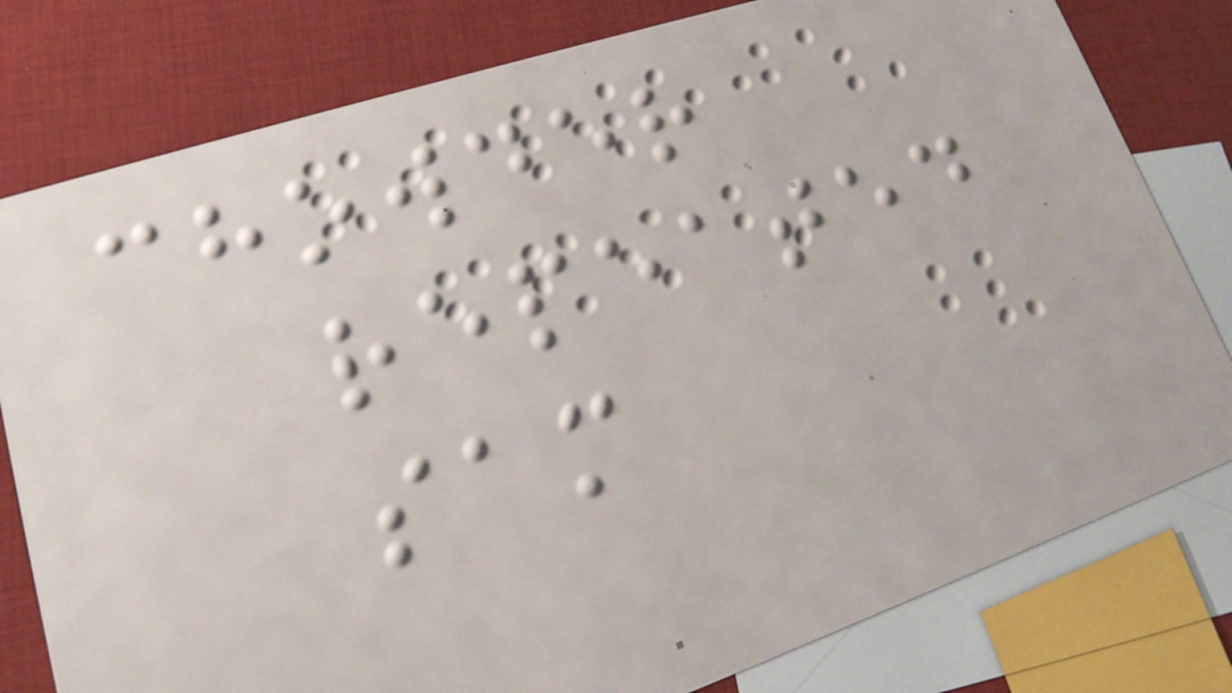chowder
repeated
sam
